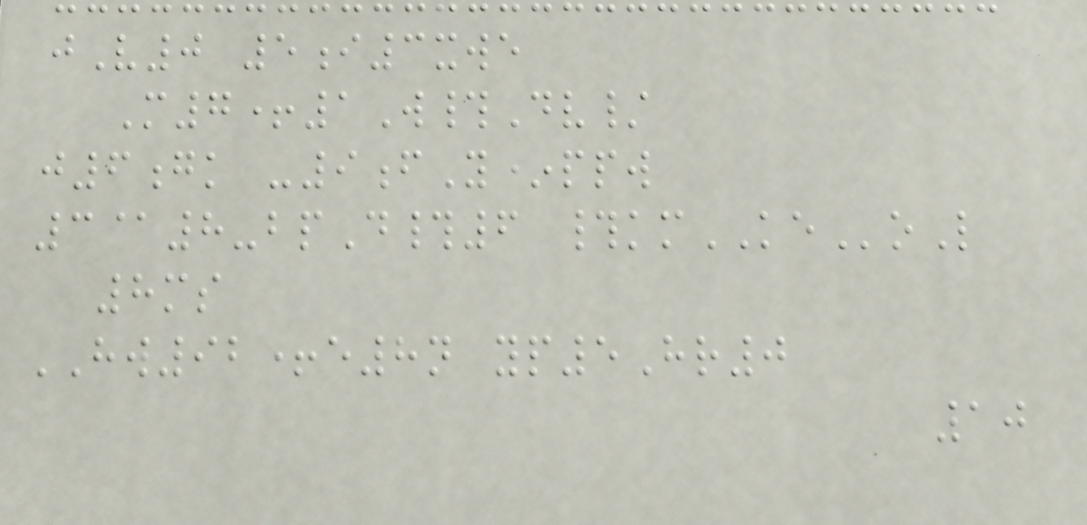jV0 5i3xwe
M7+1W#Dv/
j6gk -9fY*ppw
3@8-bpD#6 #kmKEoL
8ms
HW92+e8n yp5Hr0
10
